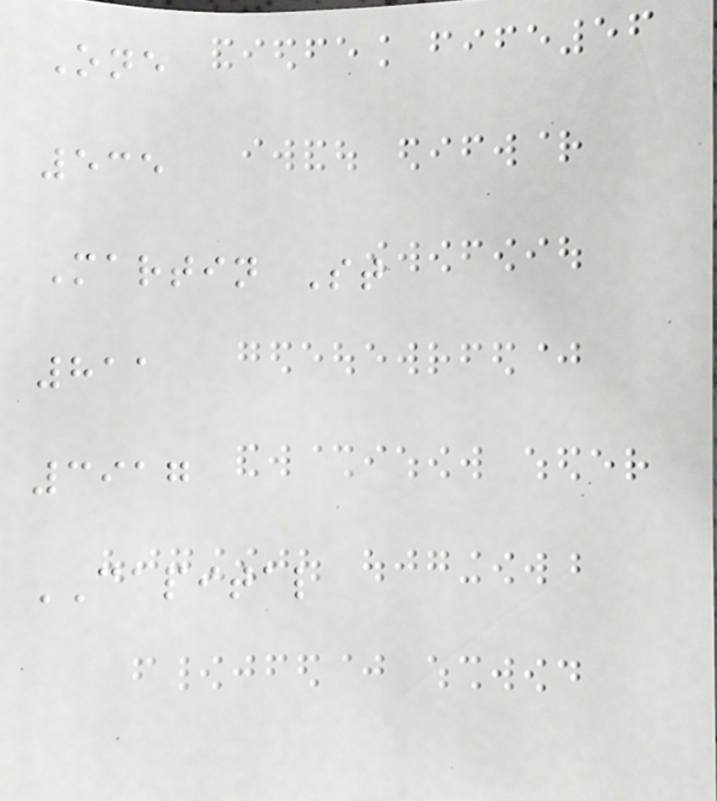One
535
Martin St
811
3917
CAPITAL
